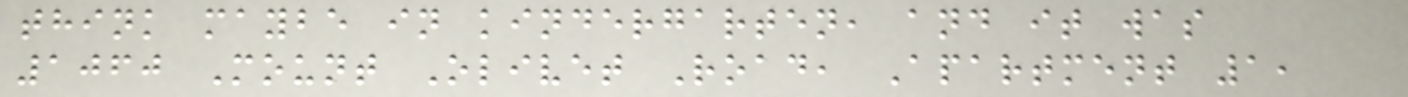think maybe in kindergarten, and it was
1060 Mount Olivet Road, Apartment 1,
